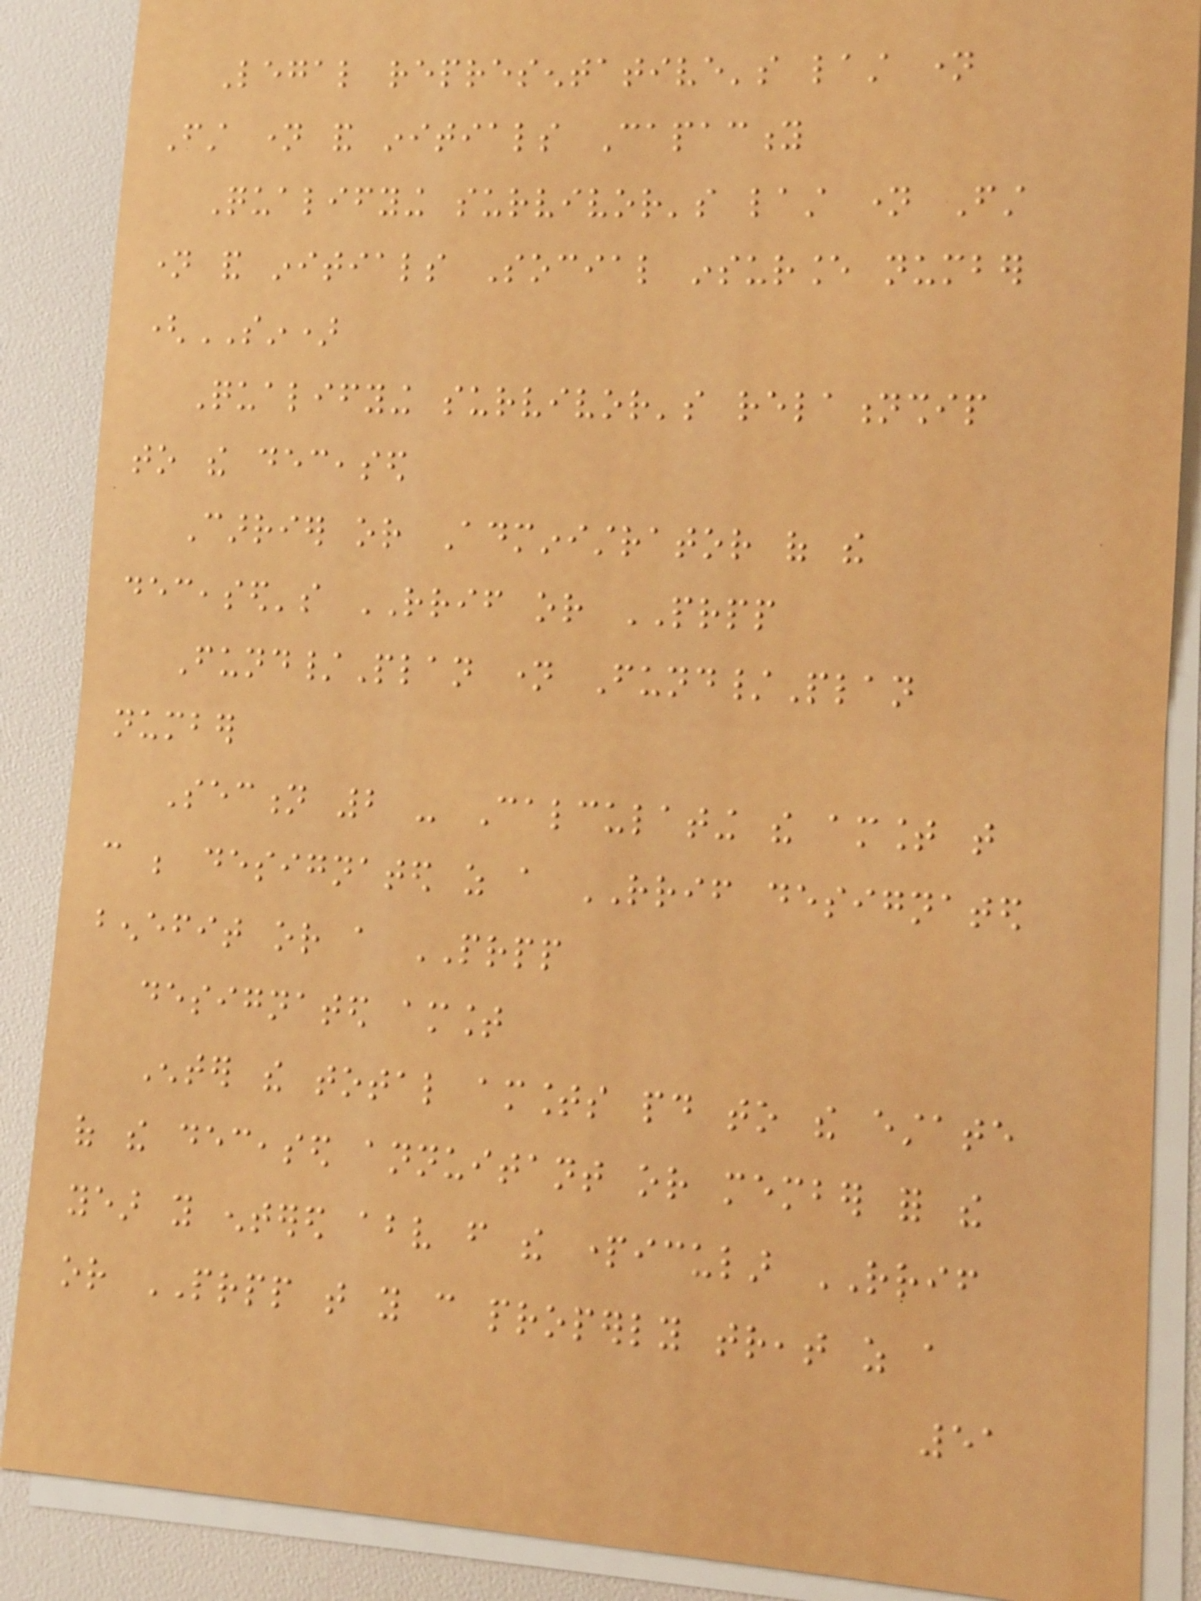Legal representative's last name
First name and initials Capacity
Qualifying survivor's last name First
name and initials Social insurance number
(SIN)
Qualifying survivor's relationship
to the deceased
Carrier or Administrator of the
deceased's RRIF or PRPP
Fund/Plan name Fund/Plan
number
Section 2 - Calculating the amount that
can be designated as a RRIF designated
benefit or a PRPP
designated amount
Enter the total amounts paid to the estate
of the deceased annuitant or member for the
year you entered above from the particular RRIF
or PRPP that you can properly treat as a
51
